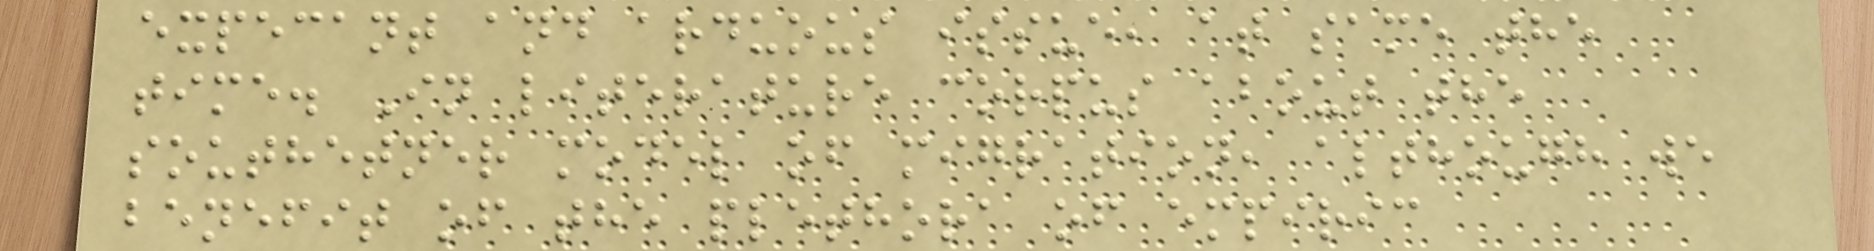expecant and arduous issue, at same the
time. In literature corpus about the
southetner model of migration, although we
benefit of the plethora of empiric
